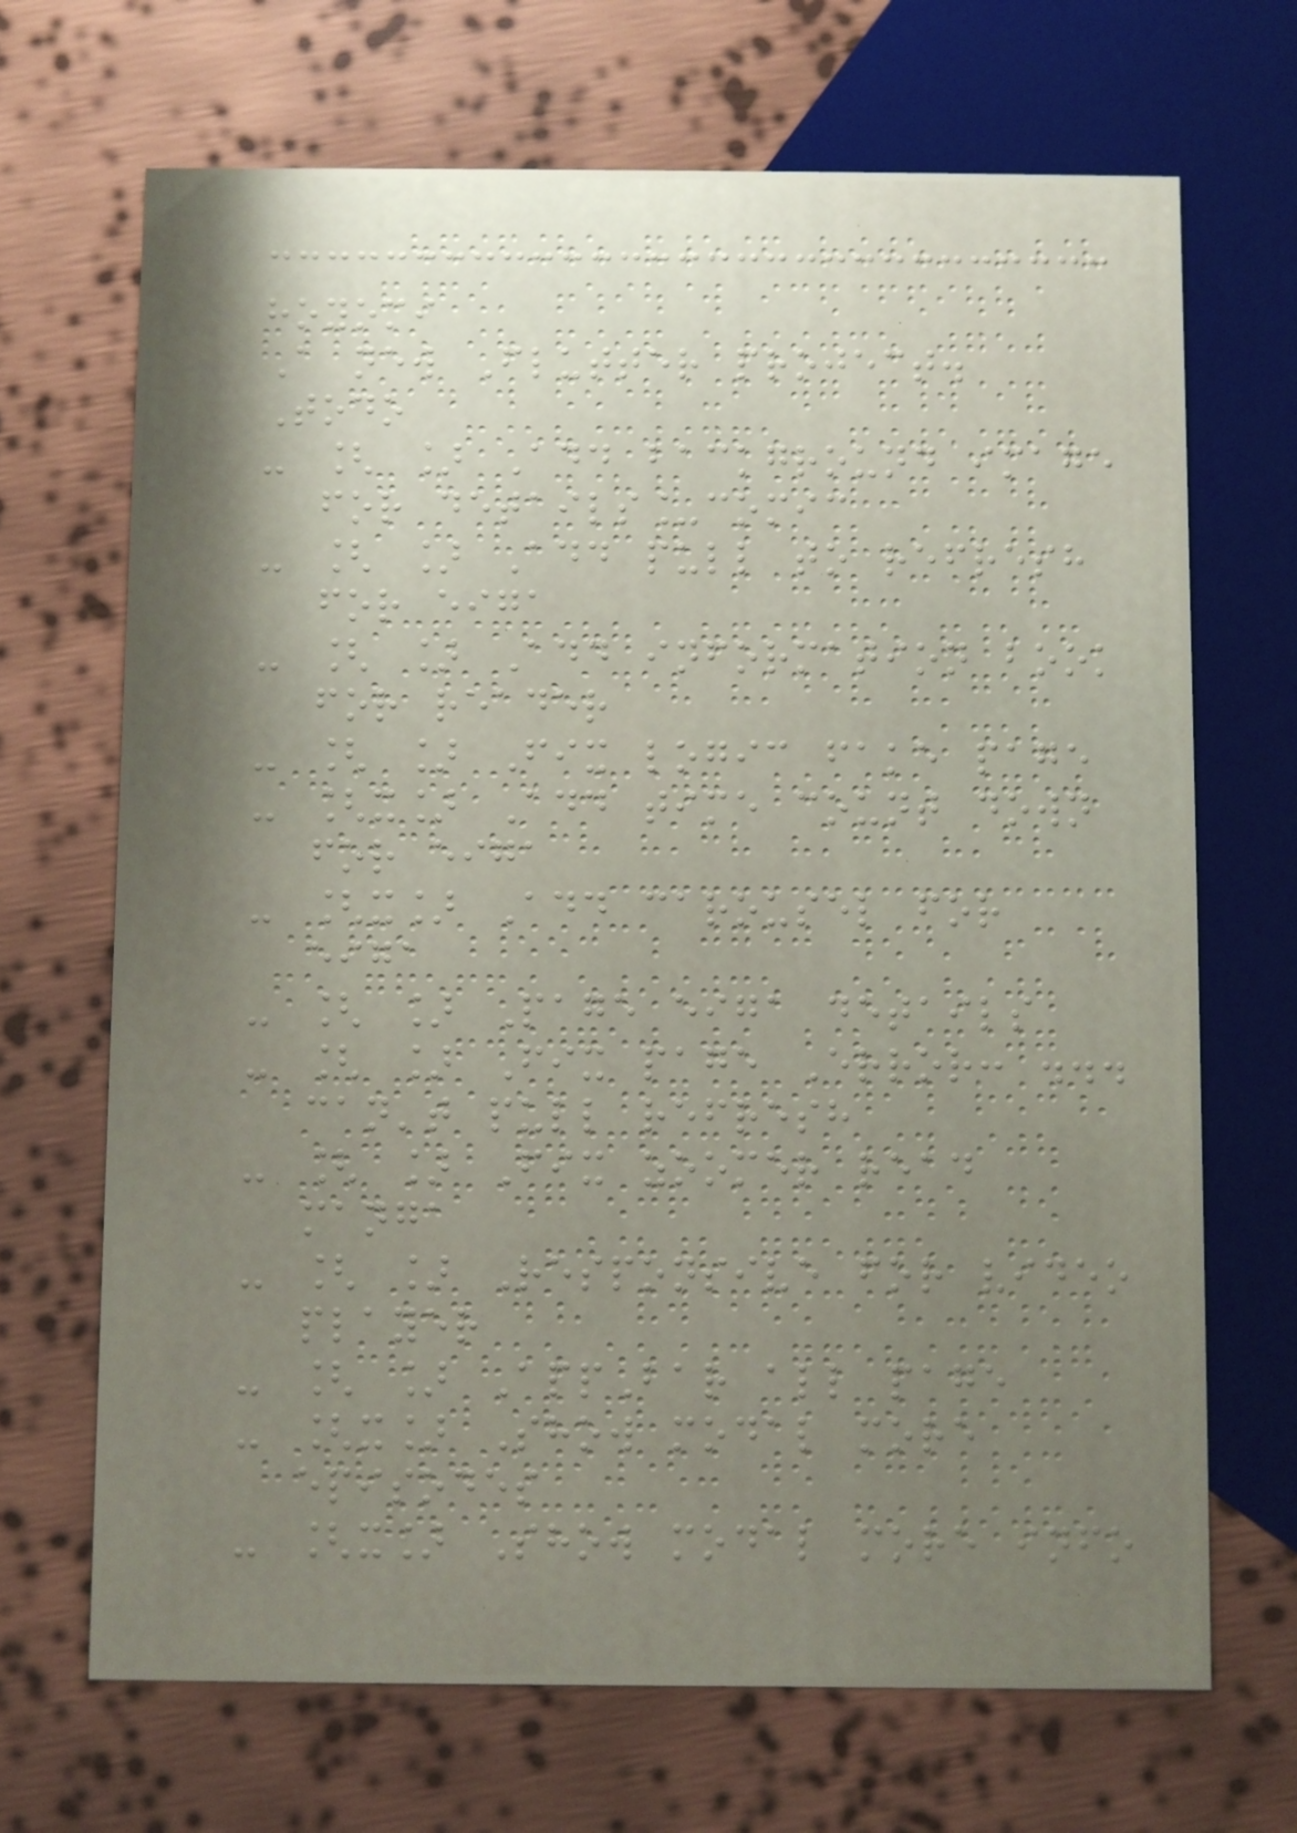hoyomi
A new Flutter project.
Todo
- [ ] Add background image
for details_comic
- [ ] Add pull to refresh
for eiga
- [ ] Add information book
for reader
- [ ] Fix logic fake page
- [x] Add time count down
for eiga
- [x] Add carousel for
eiga
- [ ] Page eiga details
- [ ] Fix page Error: ...
can't pull refresh
- [ ] Fix zoomer read
manga
- [ ] Responsive for video
player
- [ ] AppBar all page
- [x] Show modal more
episodes
- [x] Show modal more info
